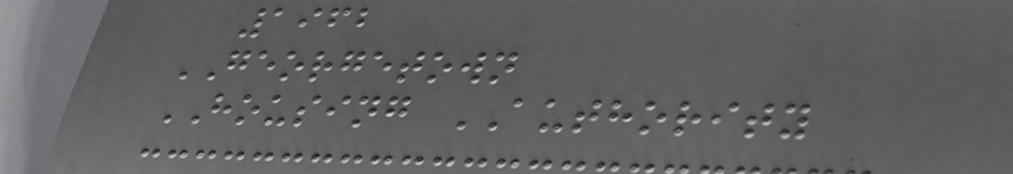1962
GEORGETOWN
HOUSING AUTHORITY
